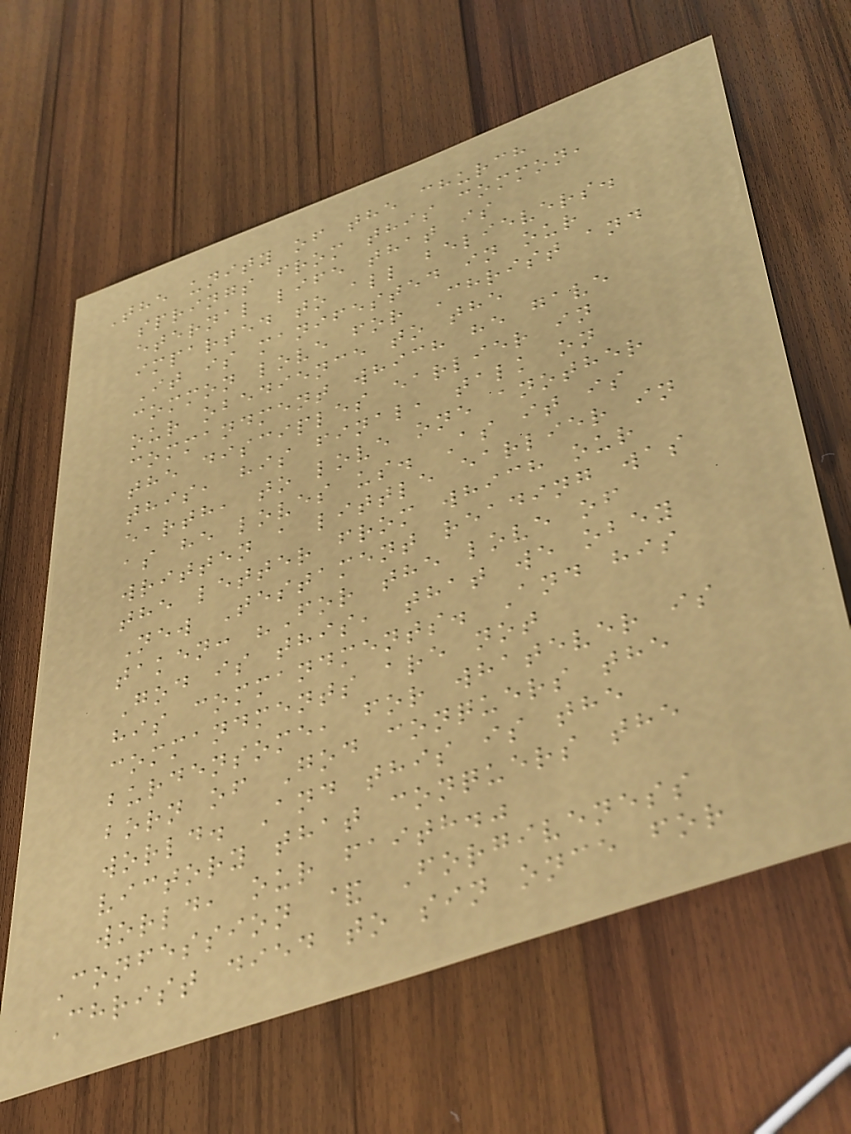The unity of the church
springs from this common,
eternal life that is
imparted to all believers.
It is manifested in our
common love for Christ and
our obedience to the
commandment which he gave
the disciples earlier in
this, his final, talk on
earth, to love one another
as he loves us. As it is
written a little earlier in
the letter from which our
New Testament reading was
taken: "For the love of
God is this, that we obey
his commandments. And his
commandments are not
burdensome, for whatever is
born of God conquers the
world. And this is the
victory that conquers the
world, our faith."
Confession & Forgiveness
Christ died to sin once for
